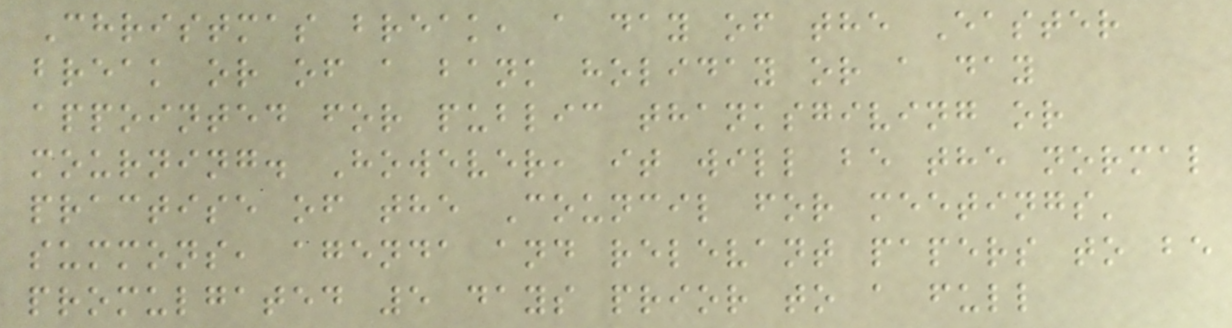Christmas break, a day of the Easter
break or of a bank holiday or a day
appointed for public thanksgiving or
mourning. However, it will be the normal
practise of the Council for meetings'
summons, agenda and relevant papers to be
promulgated 5 days prior to a full
